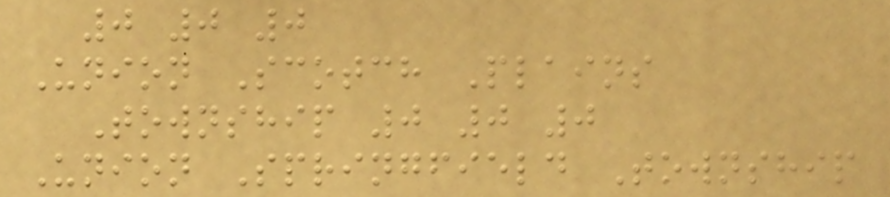0 0 0
Union Scotch Plains
Township 0 0 0
Union Springfield Township
